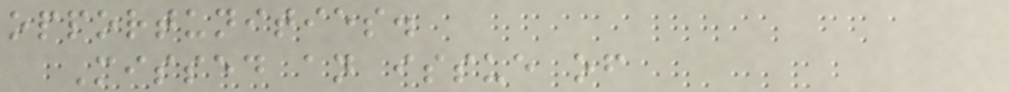opportunities.
Missed an issue of
